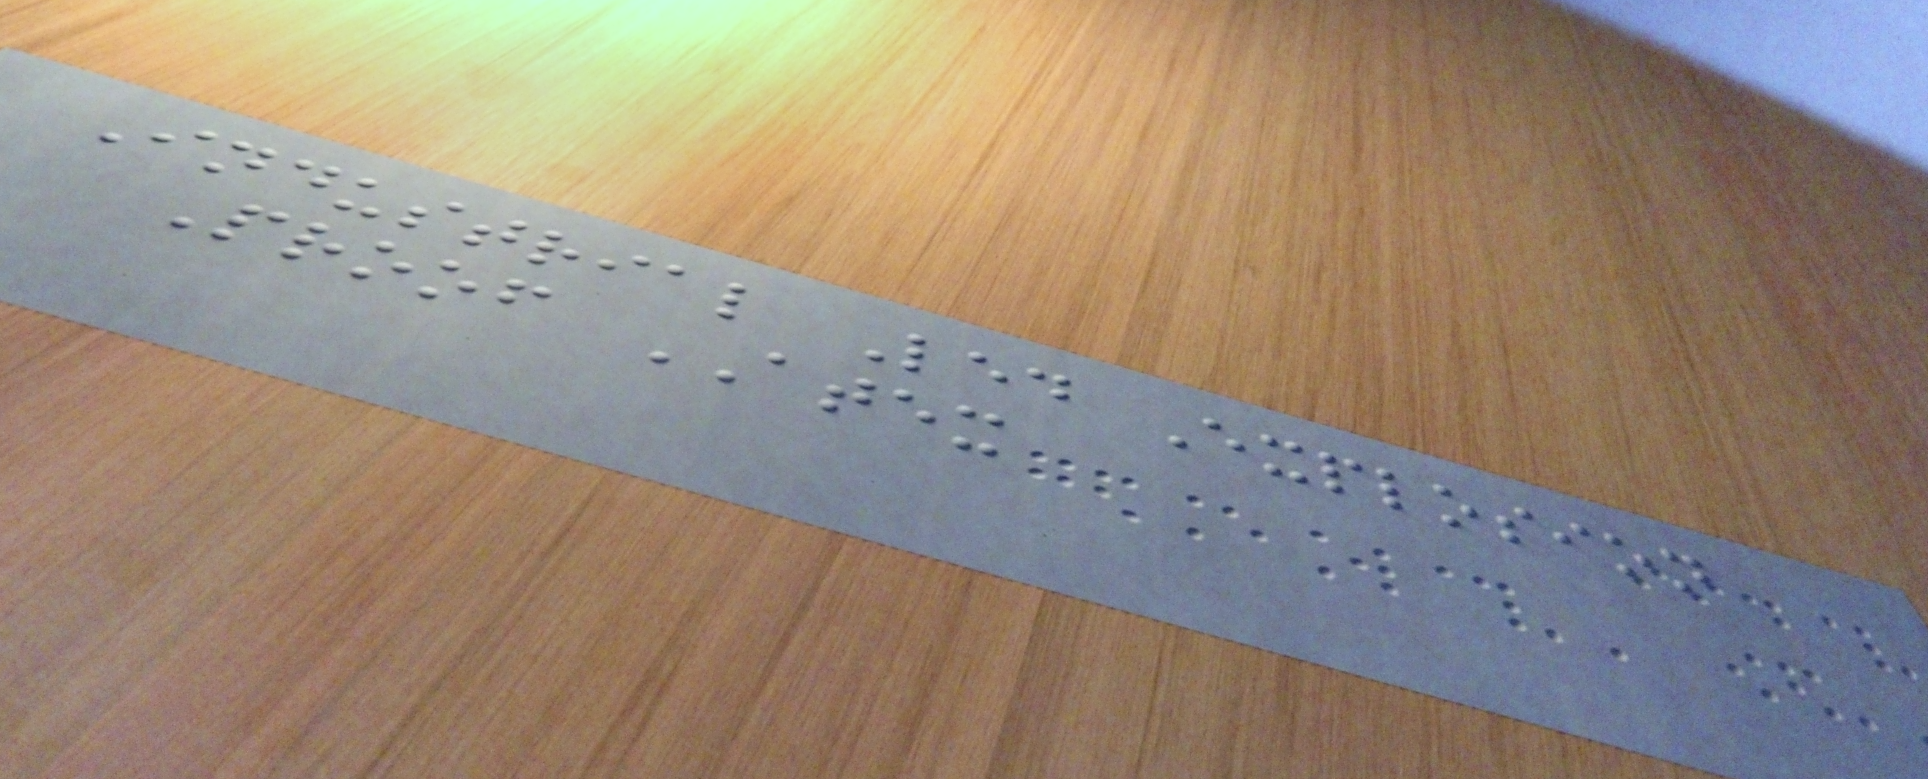Industrial Led Explosion
Proof ATEX
